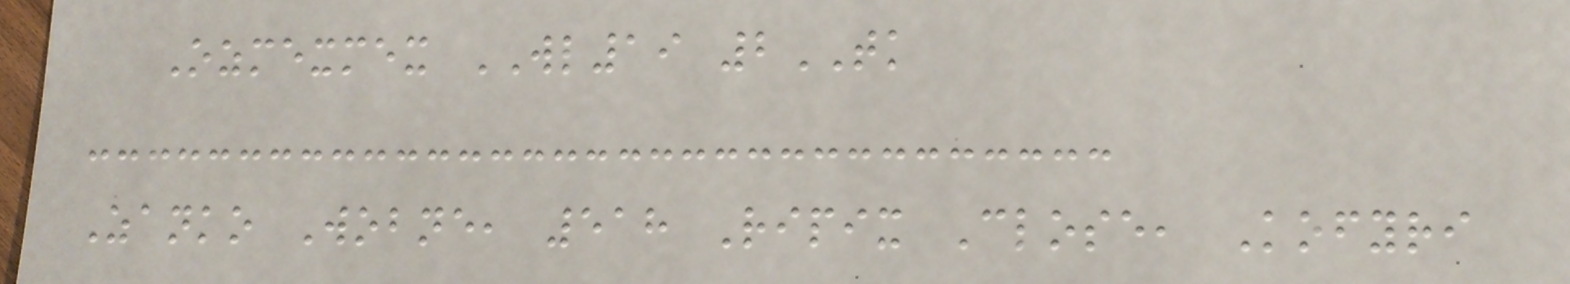Ozmexmex WL19 2TK
Zanko Wobne, 518 Ripix Close, Kofyri
